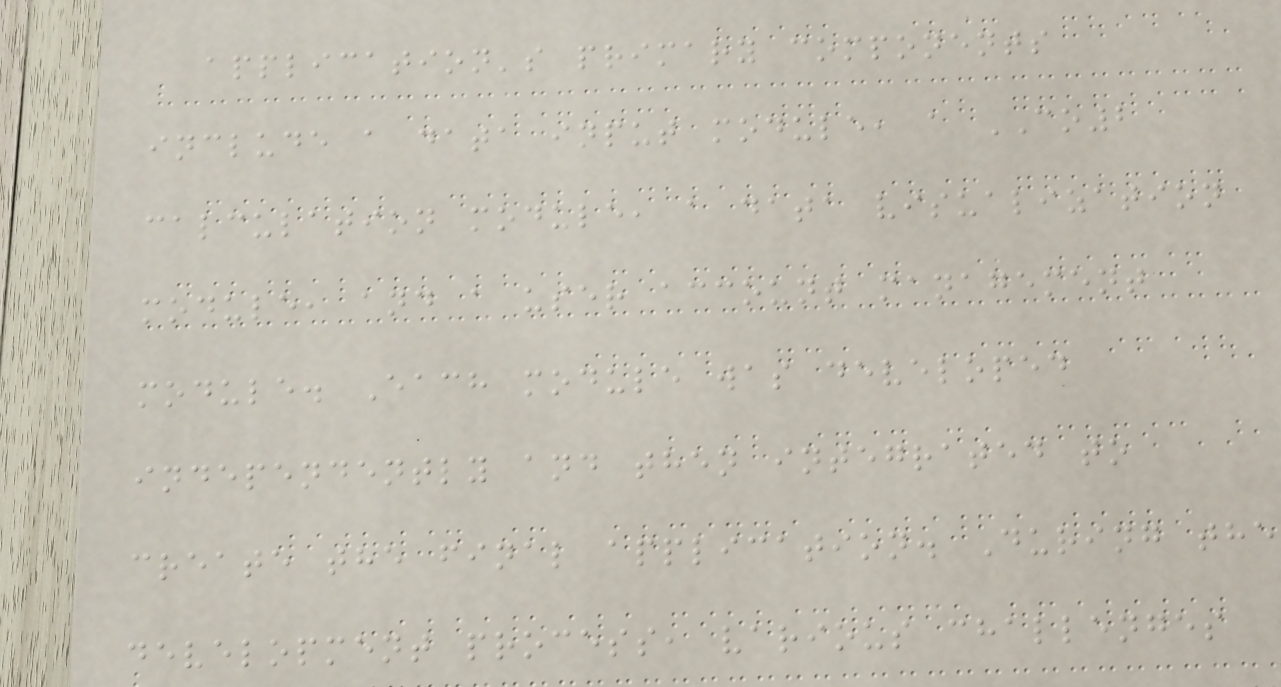application's primary components
include a data input module, a CO2
calculation module, a data visualization
module, and a user account management
module. Each module was developed
independently and then integrated to
create the final application. During the
development process, various challenges
